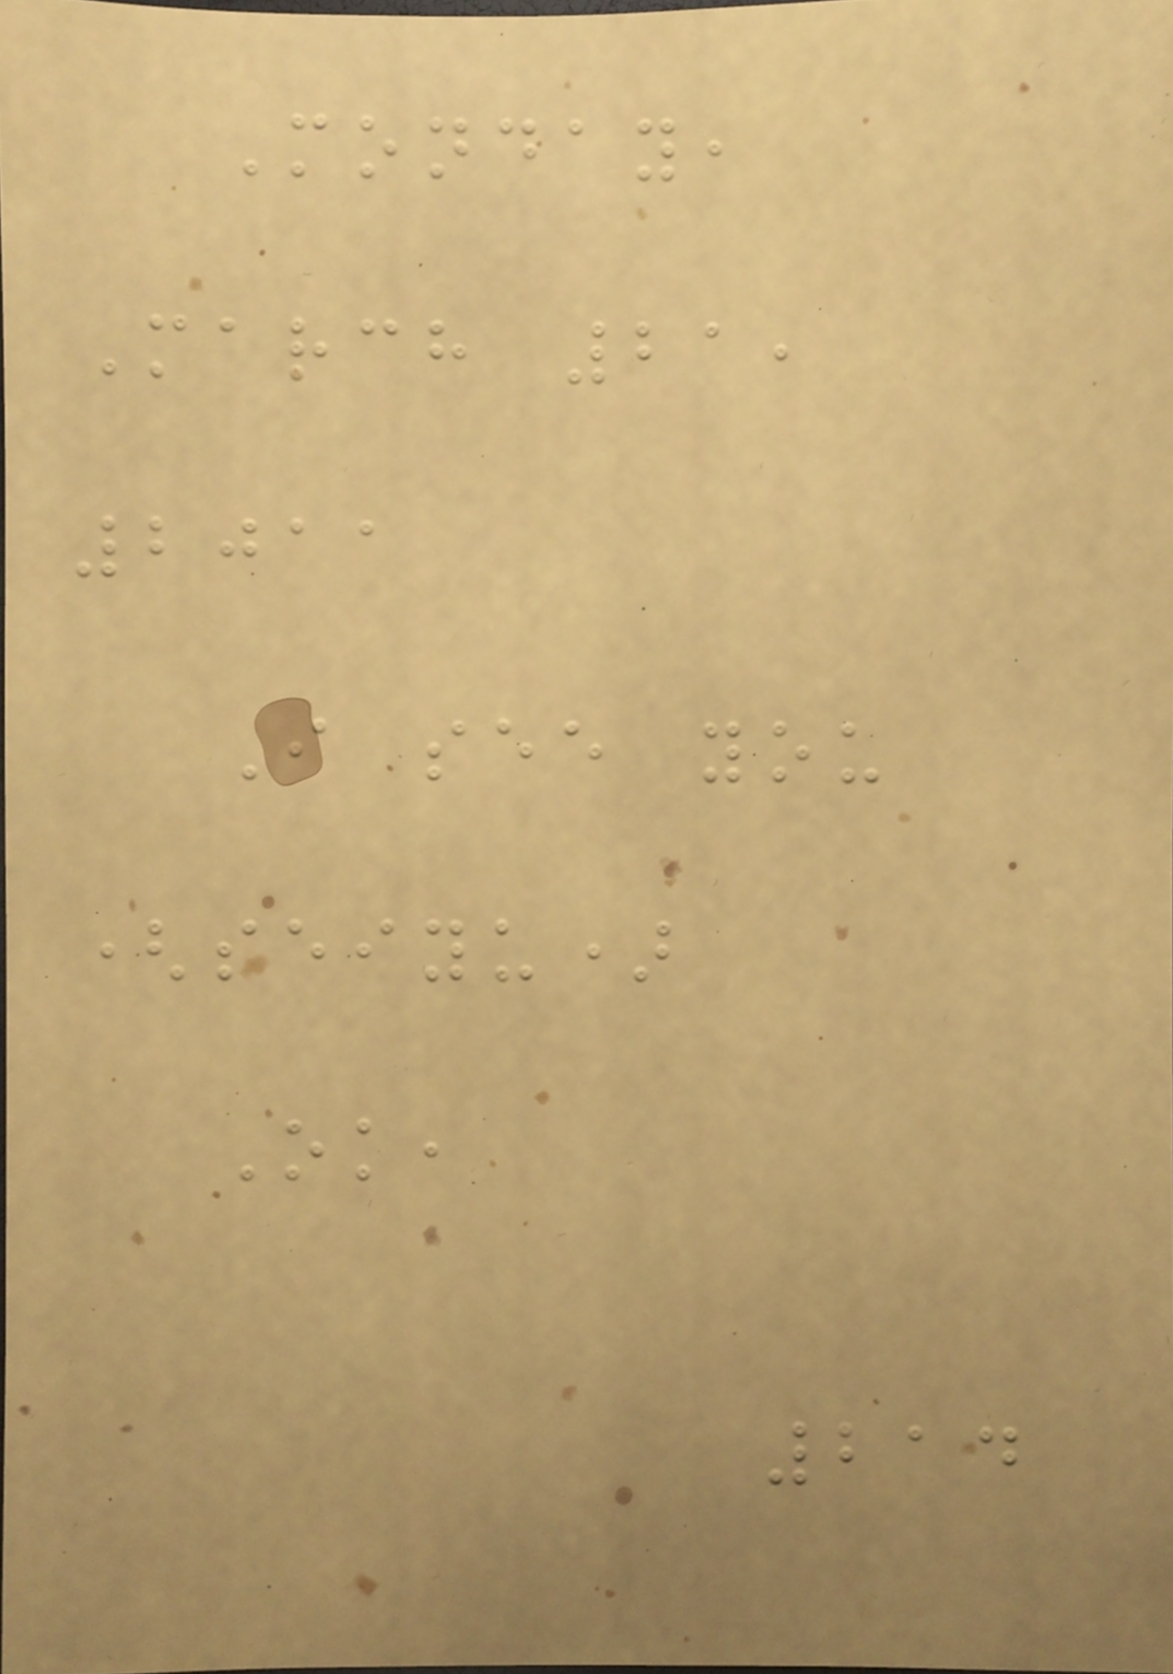Monday,
March 21,
2011
I see you
(seiyu)
Ok,
214
